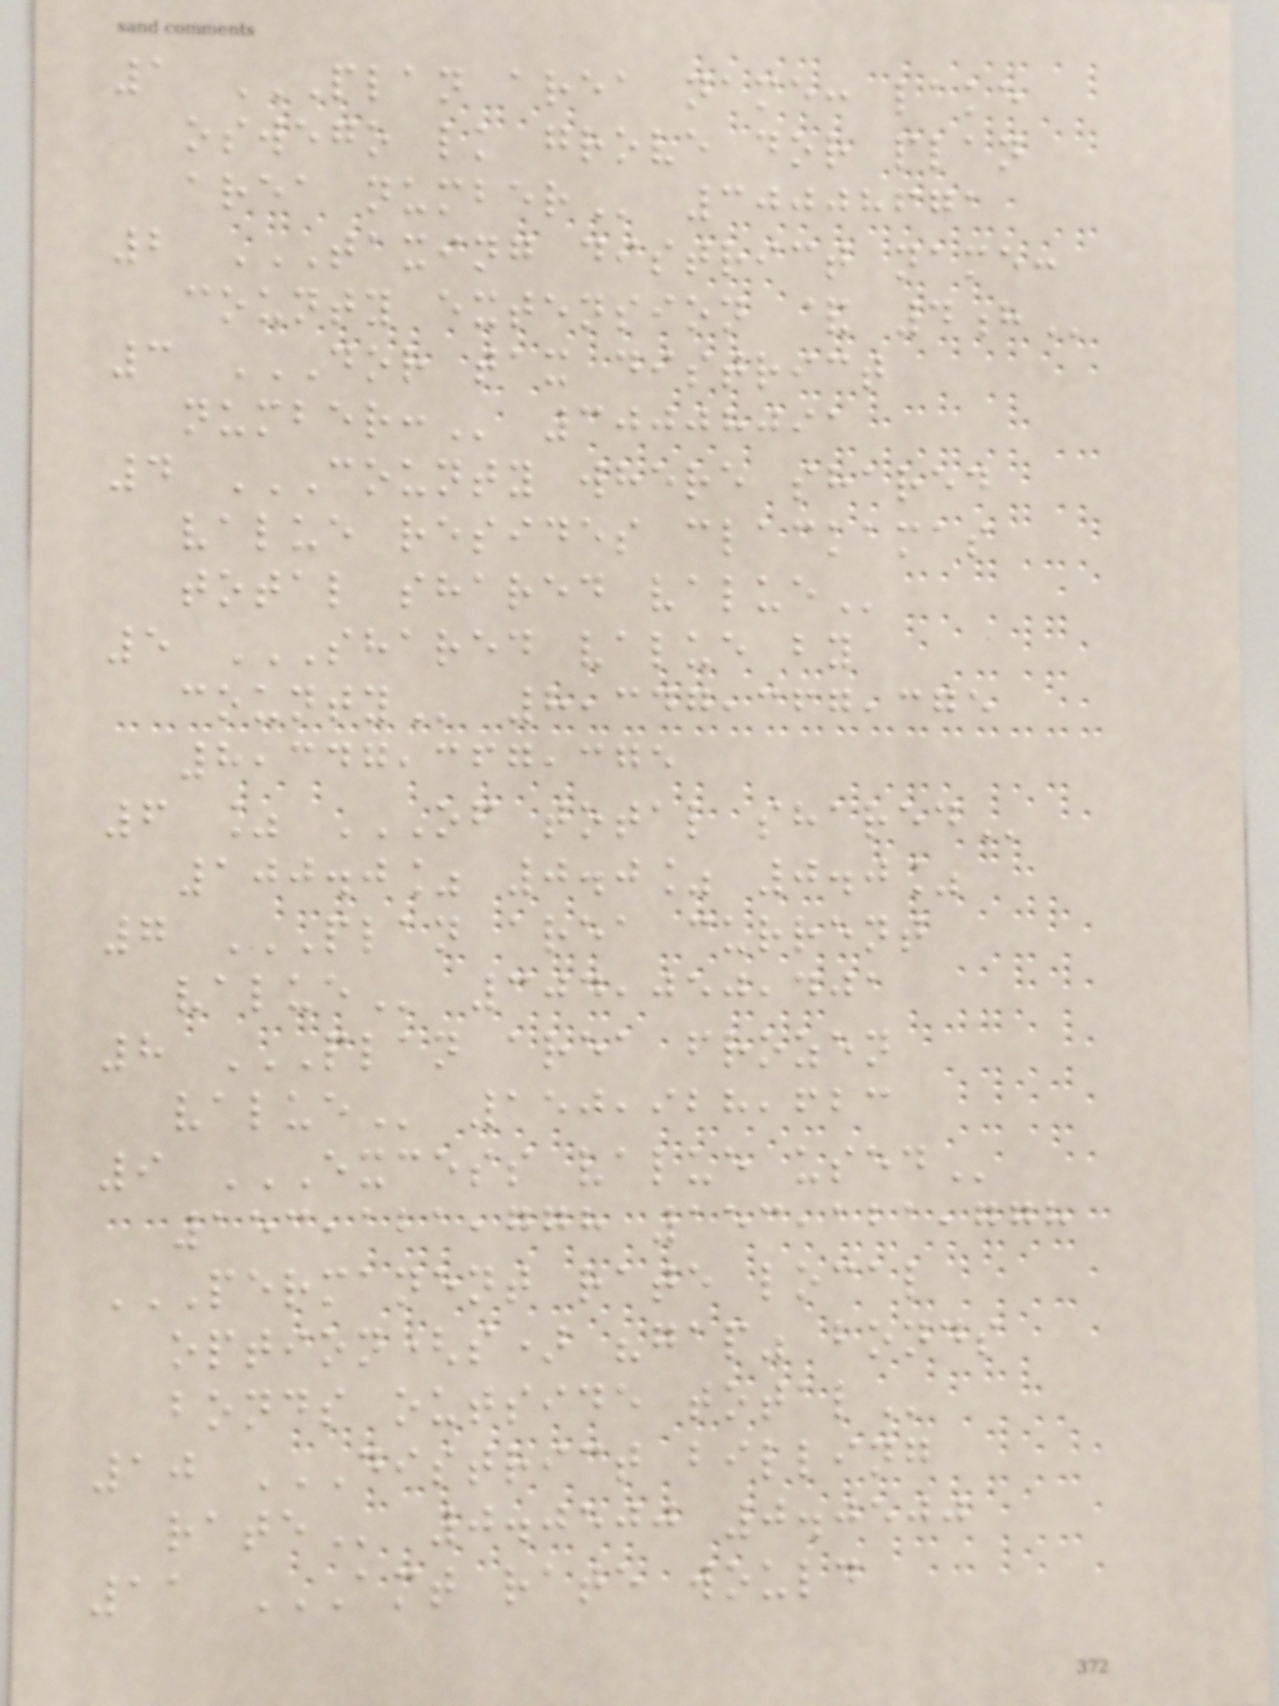1 PLAN AREA NAME: LAKE
OSWEGO LK GROVE DOR PLAN
AREA NUMBER 30008671
2 TAXING DISTRICT NAME:
COUNTY EXTENSION & 4H
3 DOR TAX DISTRICT
NUMBER: 30008091
4 COUNTY WHERE SHARED
VALUE RESIDES CLACKAMAS
TOTAL SHARED VALUE
5 SHARED VALUE BY
COUNTY 8,347,367,375
8,347,367,375
6 % OF TOTAL SHARED
100.0% 0.0% 0.0%
7 PLAN AREA CURRENT
VALUE 304,050,401
8 PLAN AREA FROZEN
VALUE 150,928,623
9 EXCESS VALUE USED
153,121,778 153,121,778
PERMANENT RATE LOCAL
OPTION(S) "GAP" BONDS
BONDS OUTSIDE TOTAL
10 DISTRICT BILLING
RATE 0.0500 0.0500
11 AMT RATE WOULD
